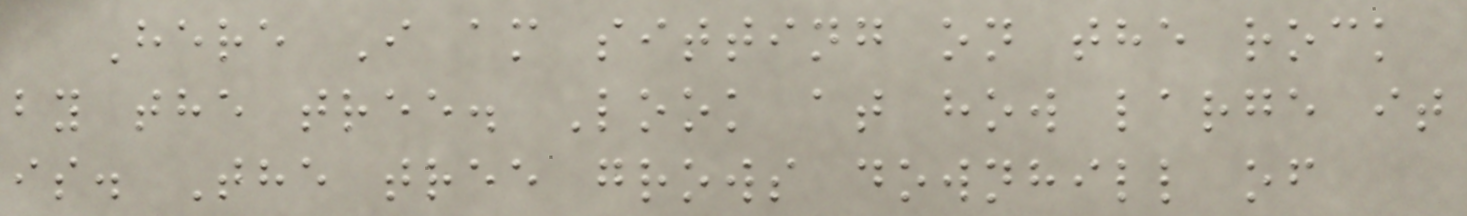Here I am sitting on the rock
by the tree. Look at how large it
is. The tree grows downhill of
